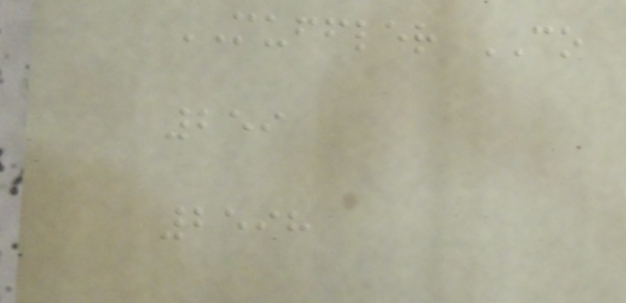MUFFLER CO
259
2598
